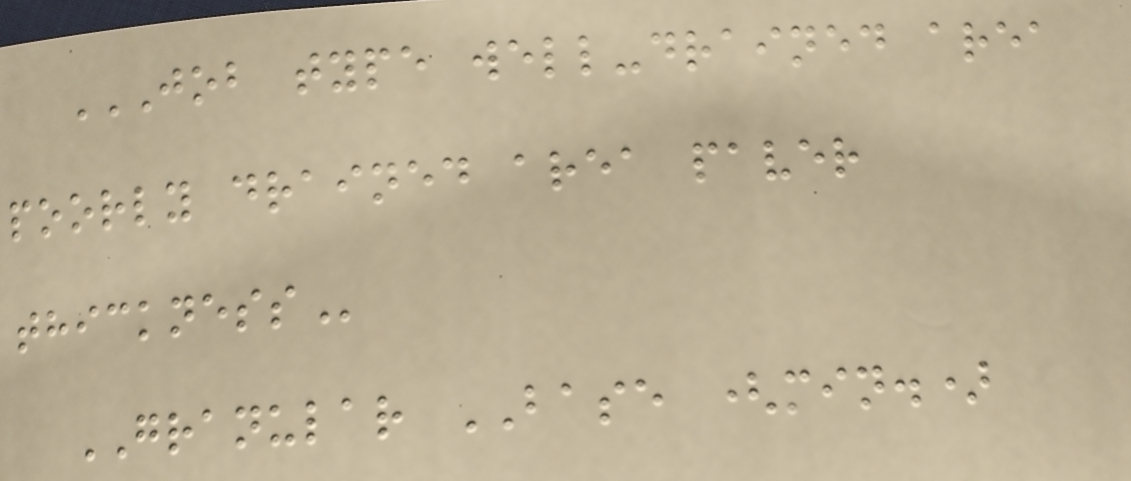JOB TYPE WELL-DRAINED AREA
POORLY DRAINED AREA PAVER
THICKNESS
GRANULAR BASE (min.)
